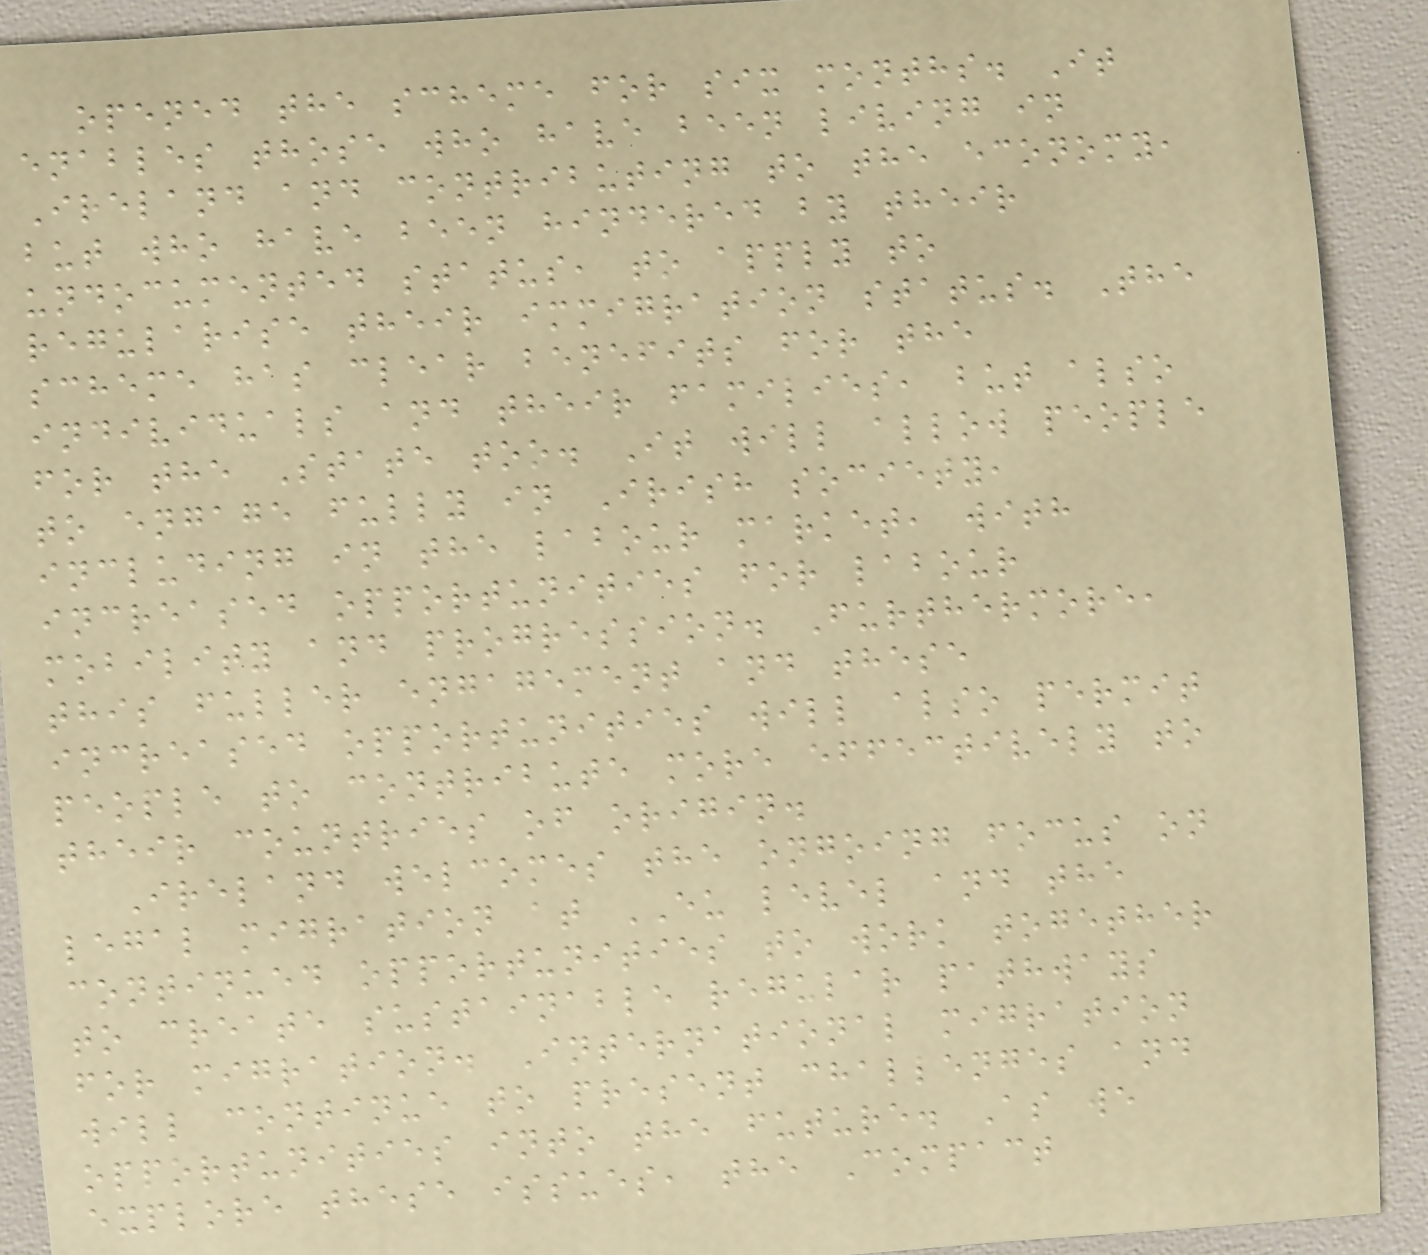opened the scheme for six months. It
enables those who have been living in
Ireland and contributing to the economy,
but who have been hindered by their
undocumented status, to apply to
regularise their immigration status. The
scheme has clear benefits for the
individuals and their families, but also
for the State too. It will allow people
to engage fully in Irish society,
including in the labour market, with
increased opportunities for labour
mobility and progression. Furthermore,
this fuller engagement and these
increased opportunities will also permit
people to contribute more effectively to
their countries of origin.
Ireland welcomes the ongoing focus on
legal migration at EU level and the
continued opportunities to work together
to create sustainable regular pathways
for migration. International migration
will continue to present challenges and
opportunities into the future. As we
explore these issues, the Compact
